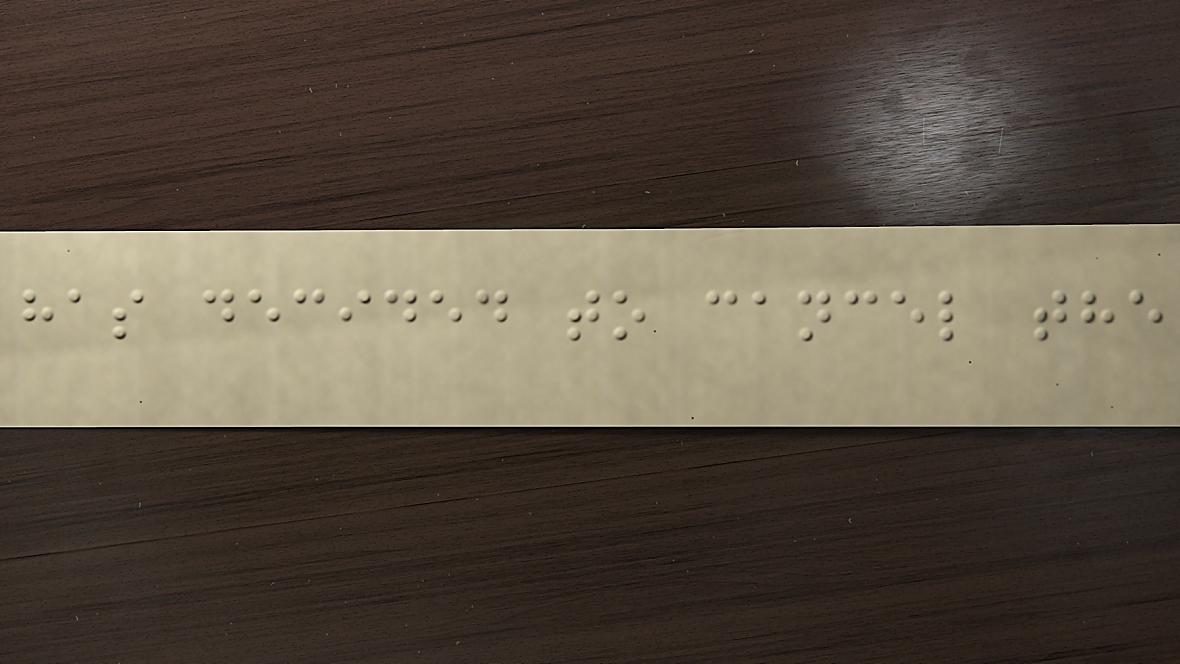has decided to cancel the
